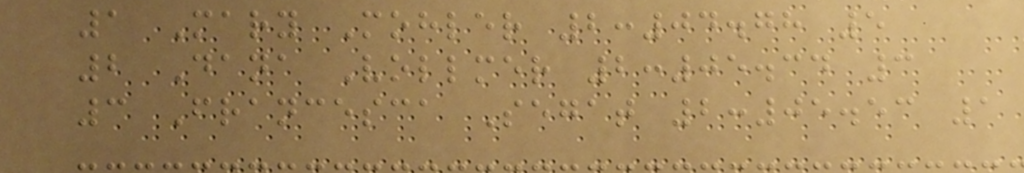1 Mary Mohler 2:04.78 5
2 Dana Vollmer 2:05.34 3
3 Francesca Segat 2:05.53 1
